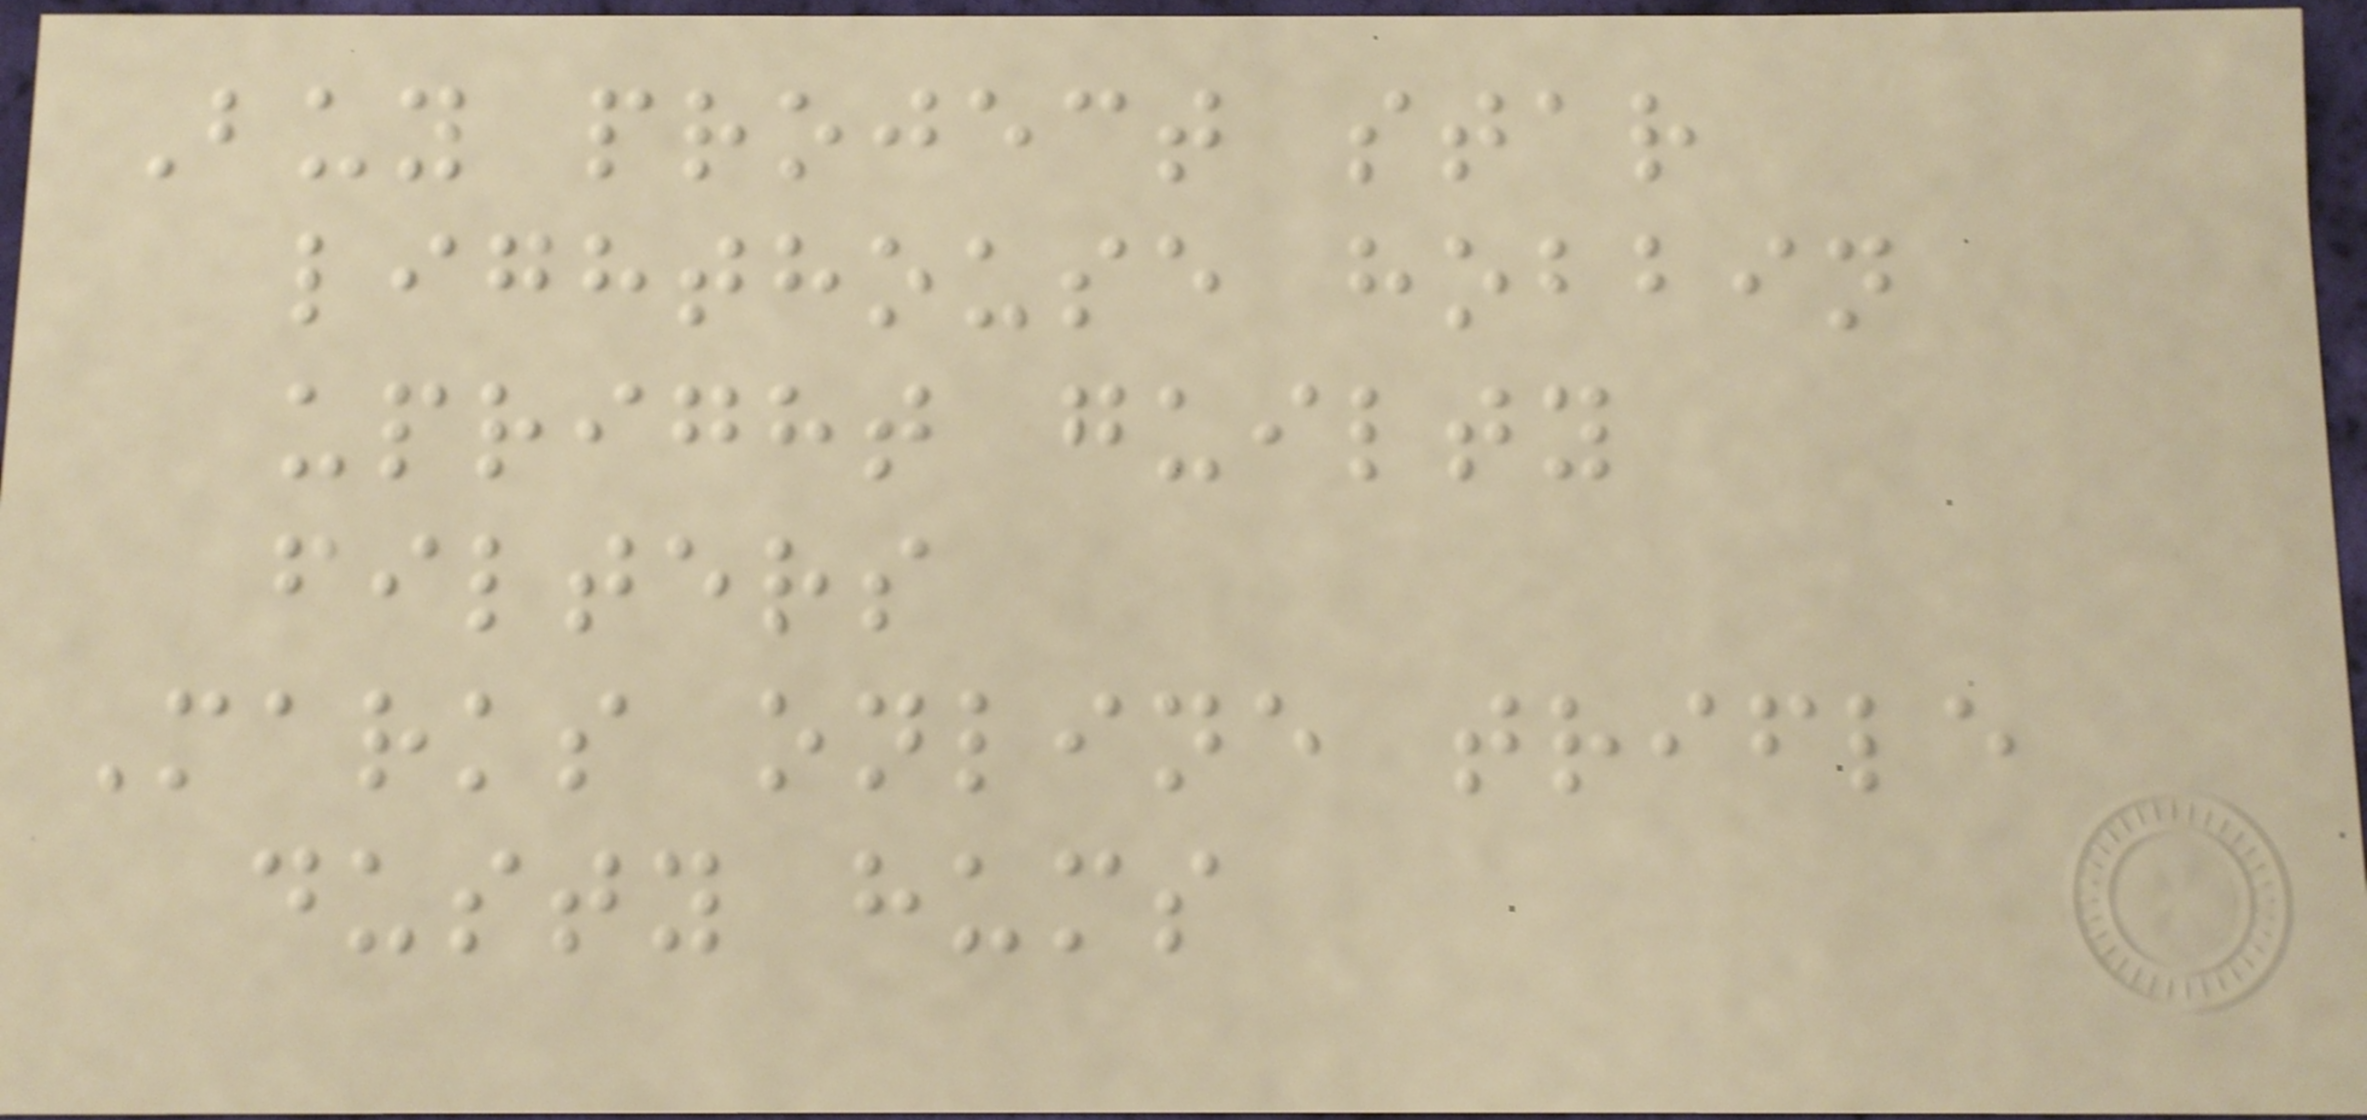Buy project star
lighthouse hobbin
upright guilty
filters
Marks online trifle
dusty hums
